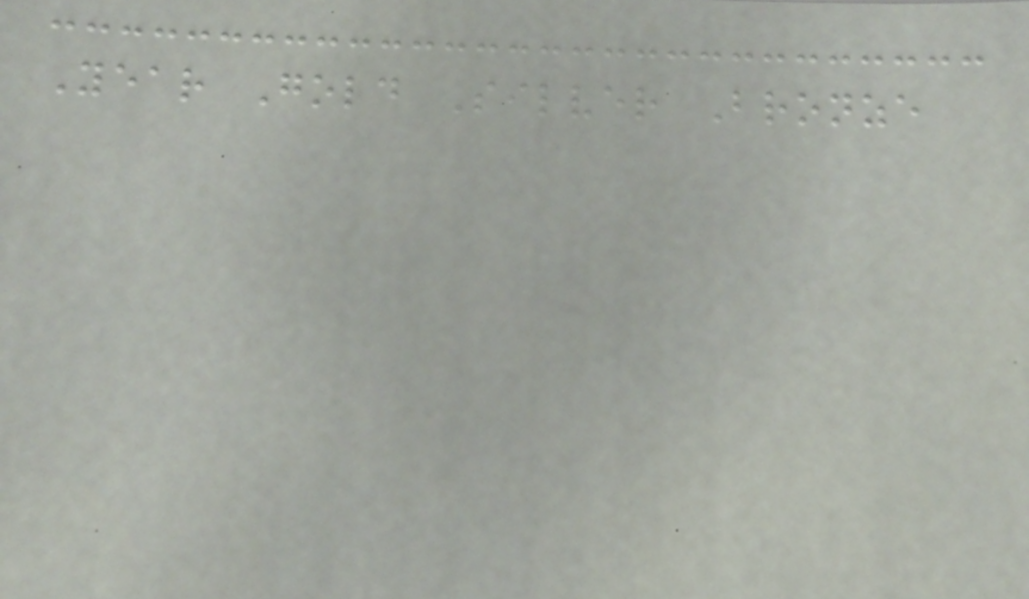Year Gold Silver Bronze
